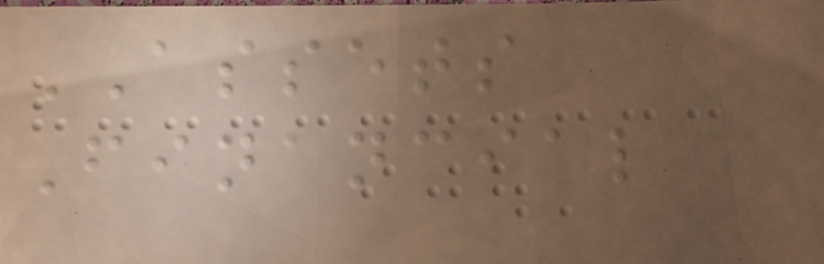ASSETS
Financial
